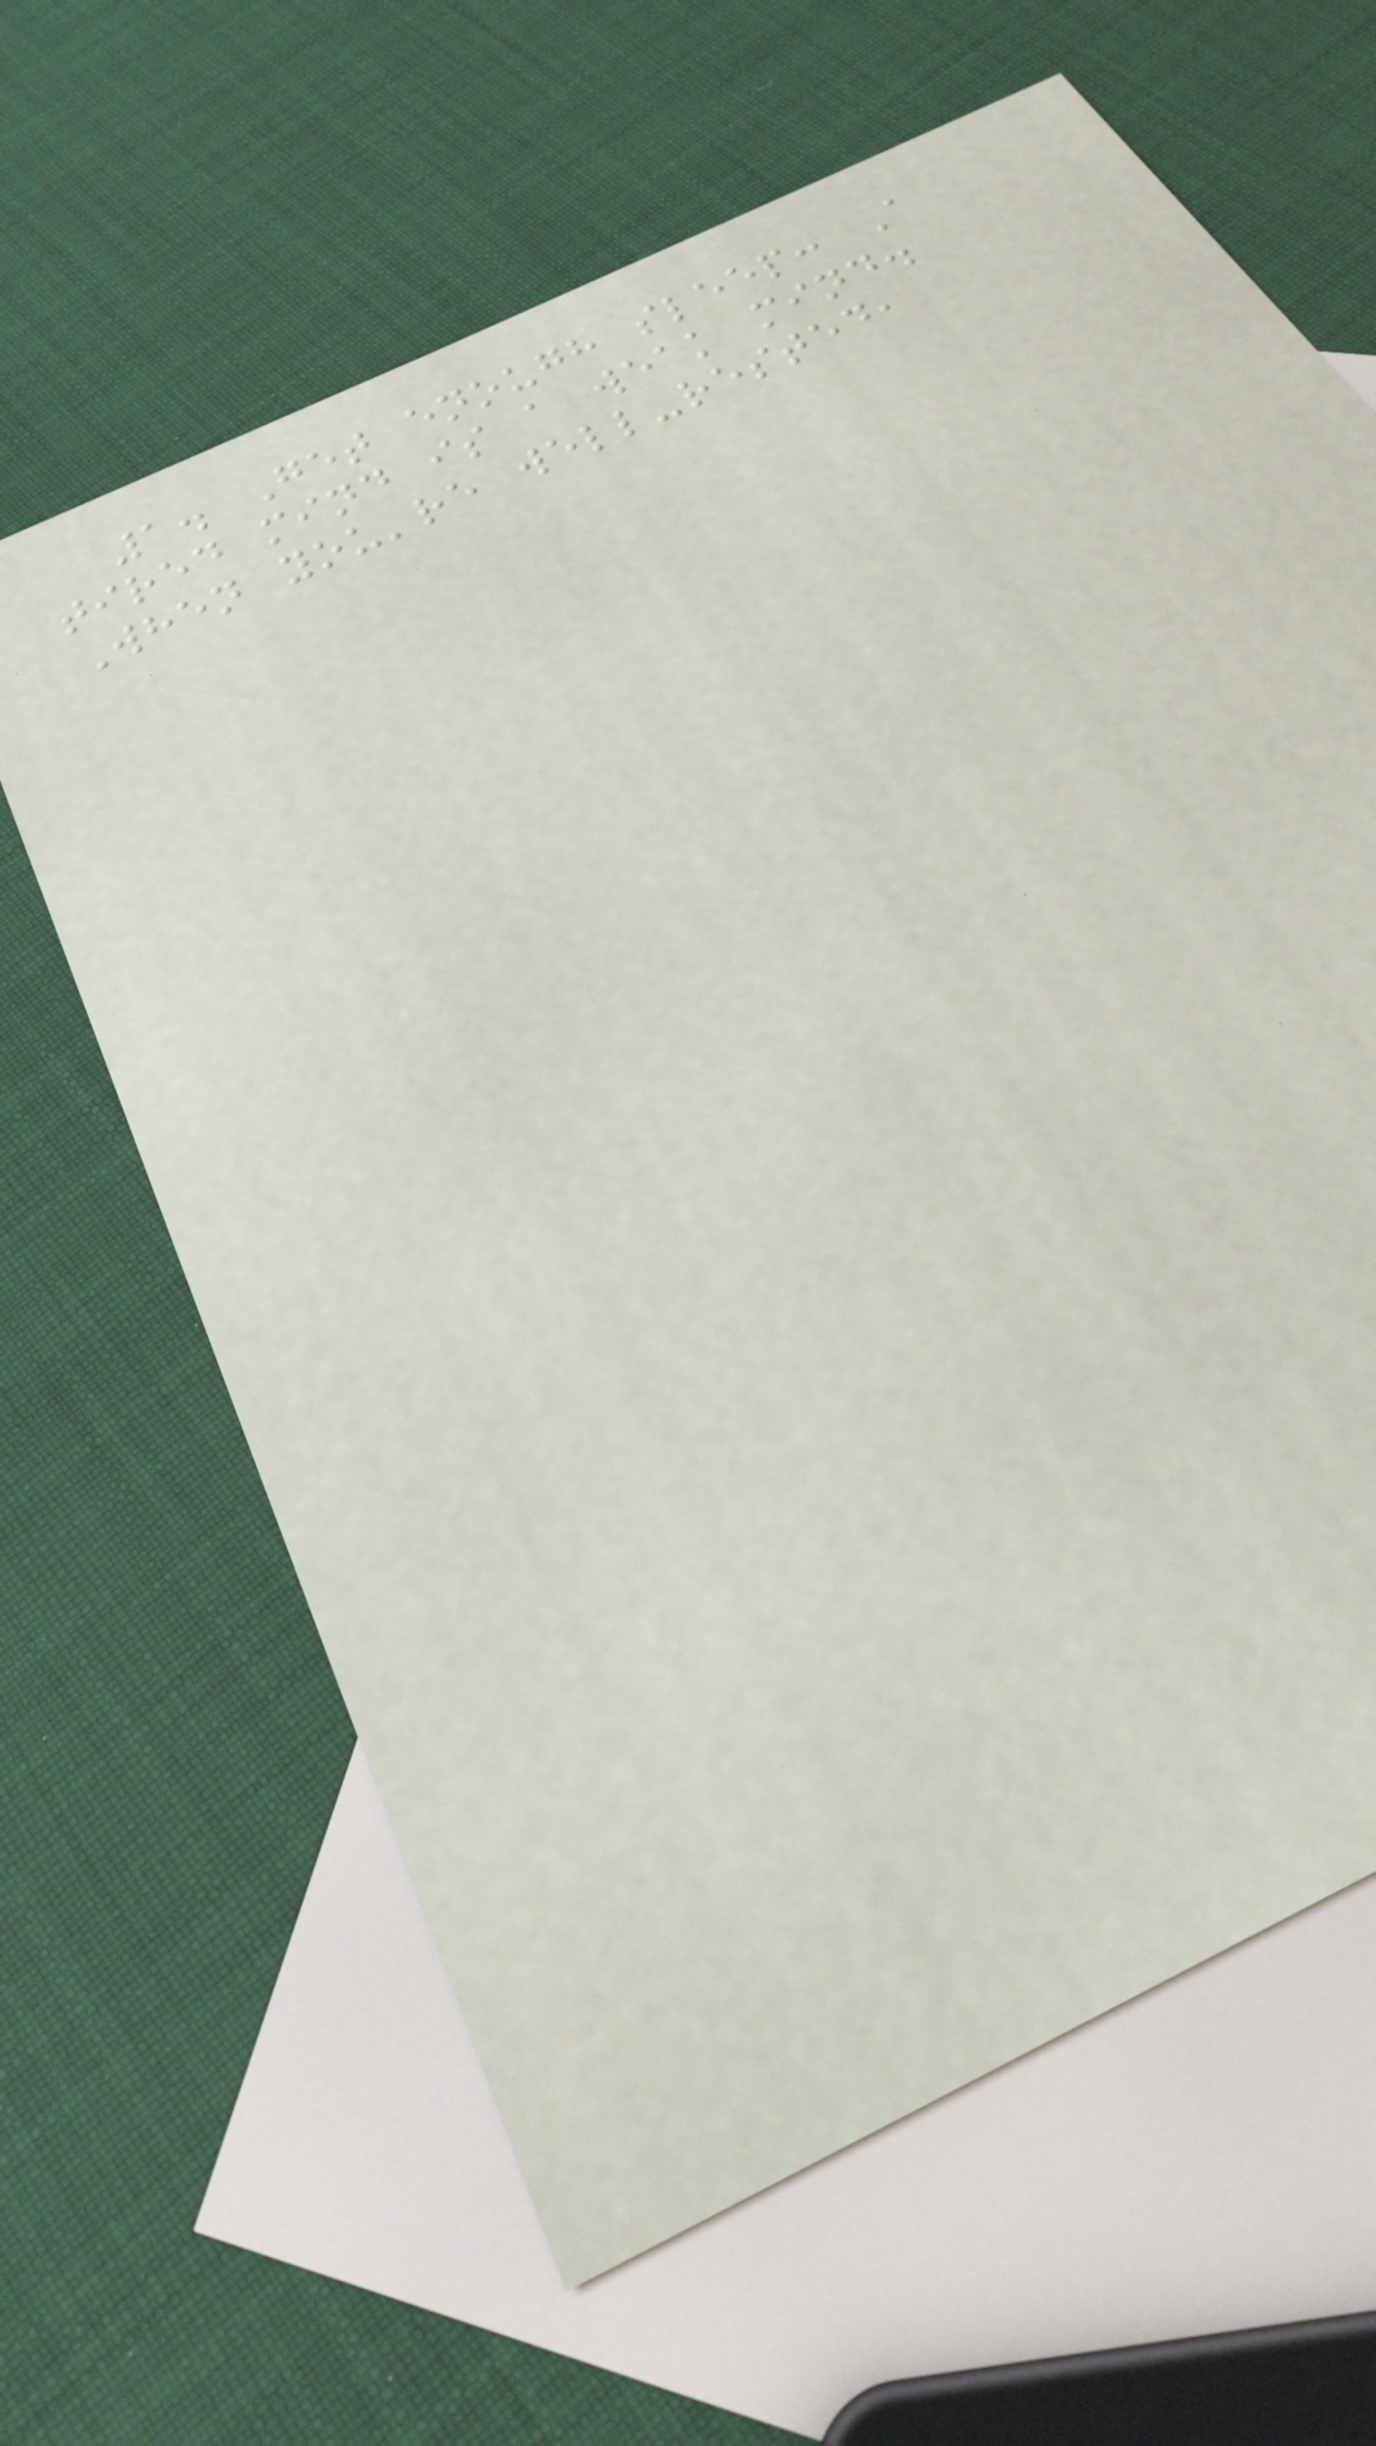1. Get enough sleep: A
tired mind is a weak mind.
When you're well-rested,
